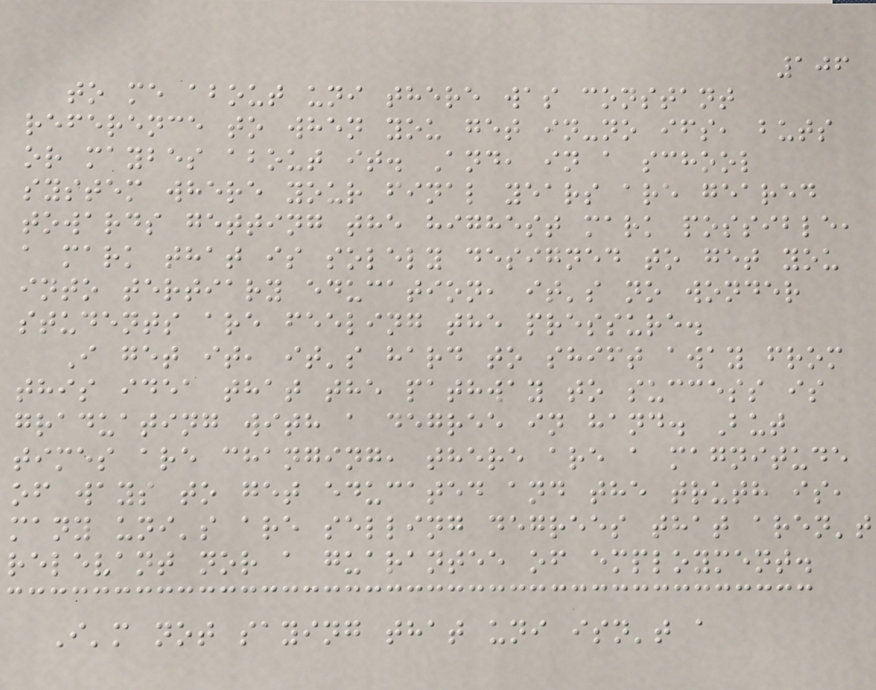106
to me about uni there was constant
reference to when you get in-no ifs, buts
or maybes about it. And, in a school
system where your final years are geared
towards getting the highest mark possible,
a mark that is solely designed to get you
into tertiary education, it's no wonder
students are feeling the pressure.
I get it, it's hard to shift away from
this idea that the pathway to success is
graduating with a degree in hand. But
times are changing, there are a magnitude
of ways to get educated and the truth is,
many uni's are selling degrees that aren't
relevant nor a guarantee of employment.
I'm not saying that uni isn't a
